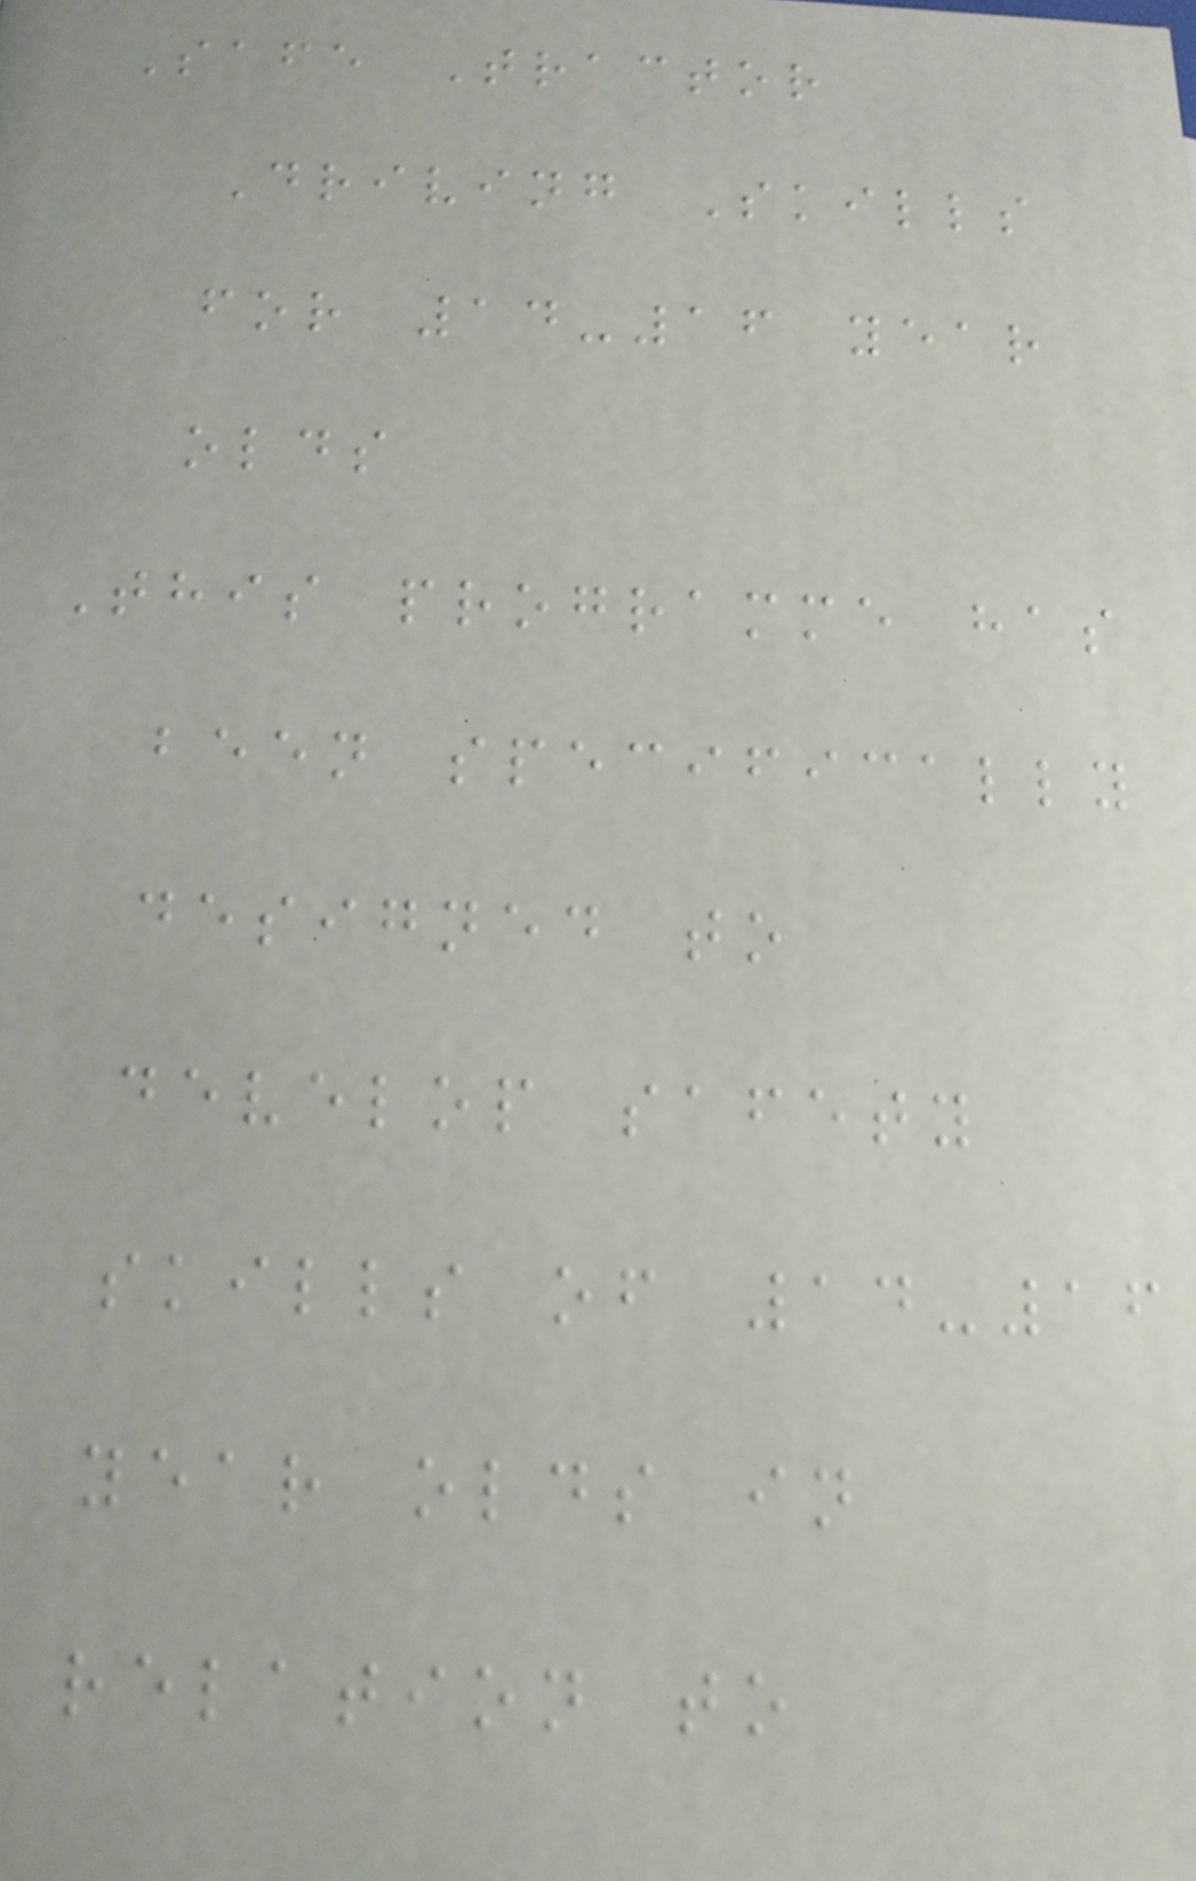Safe Tractor
Driving Skills
for 14-16 year
olds
This programme has
been specifically
designed to
develop safety
skills of 14-16
year olds in
relation to
